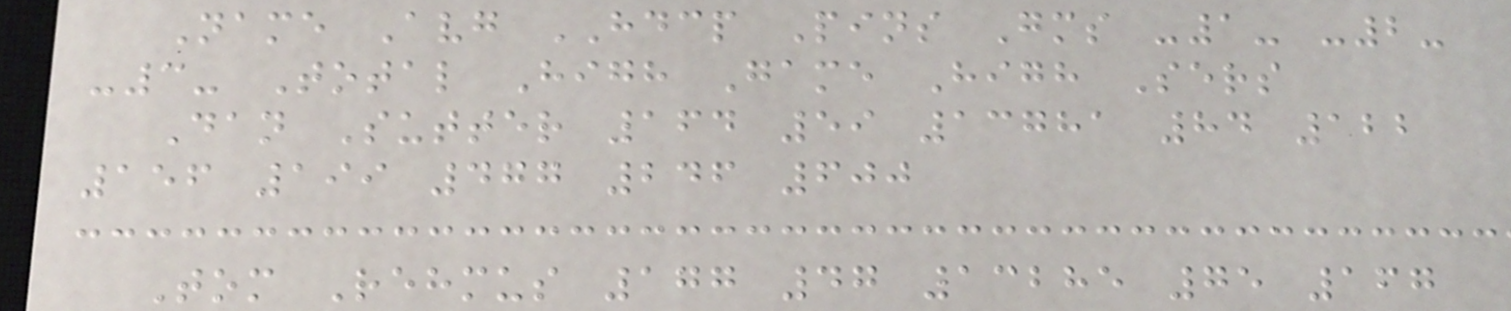Name Avg HDCP Pins Gms -1- -2-
-3- Total High Game High Sers
Dan Sutter 164 59 13781 84 122
156 199 477 246 600
Tom Rehmus 177 47 13285 75 167
